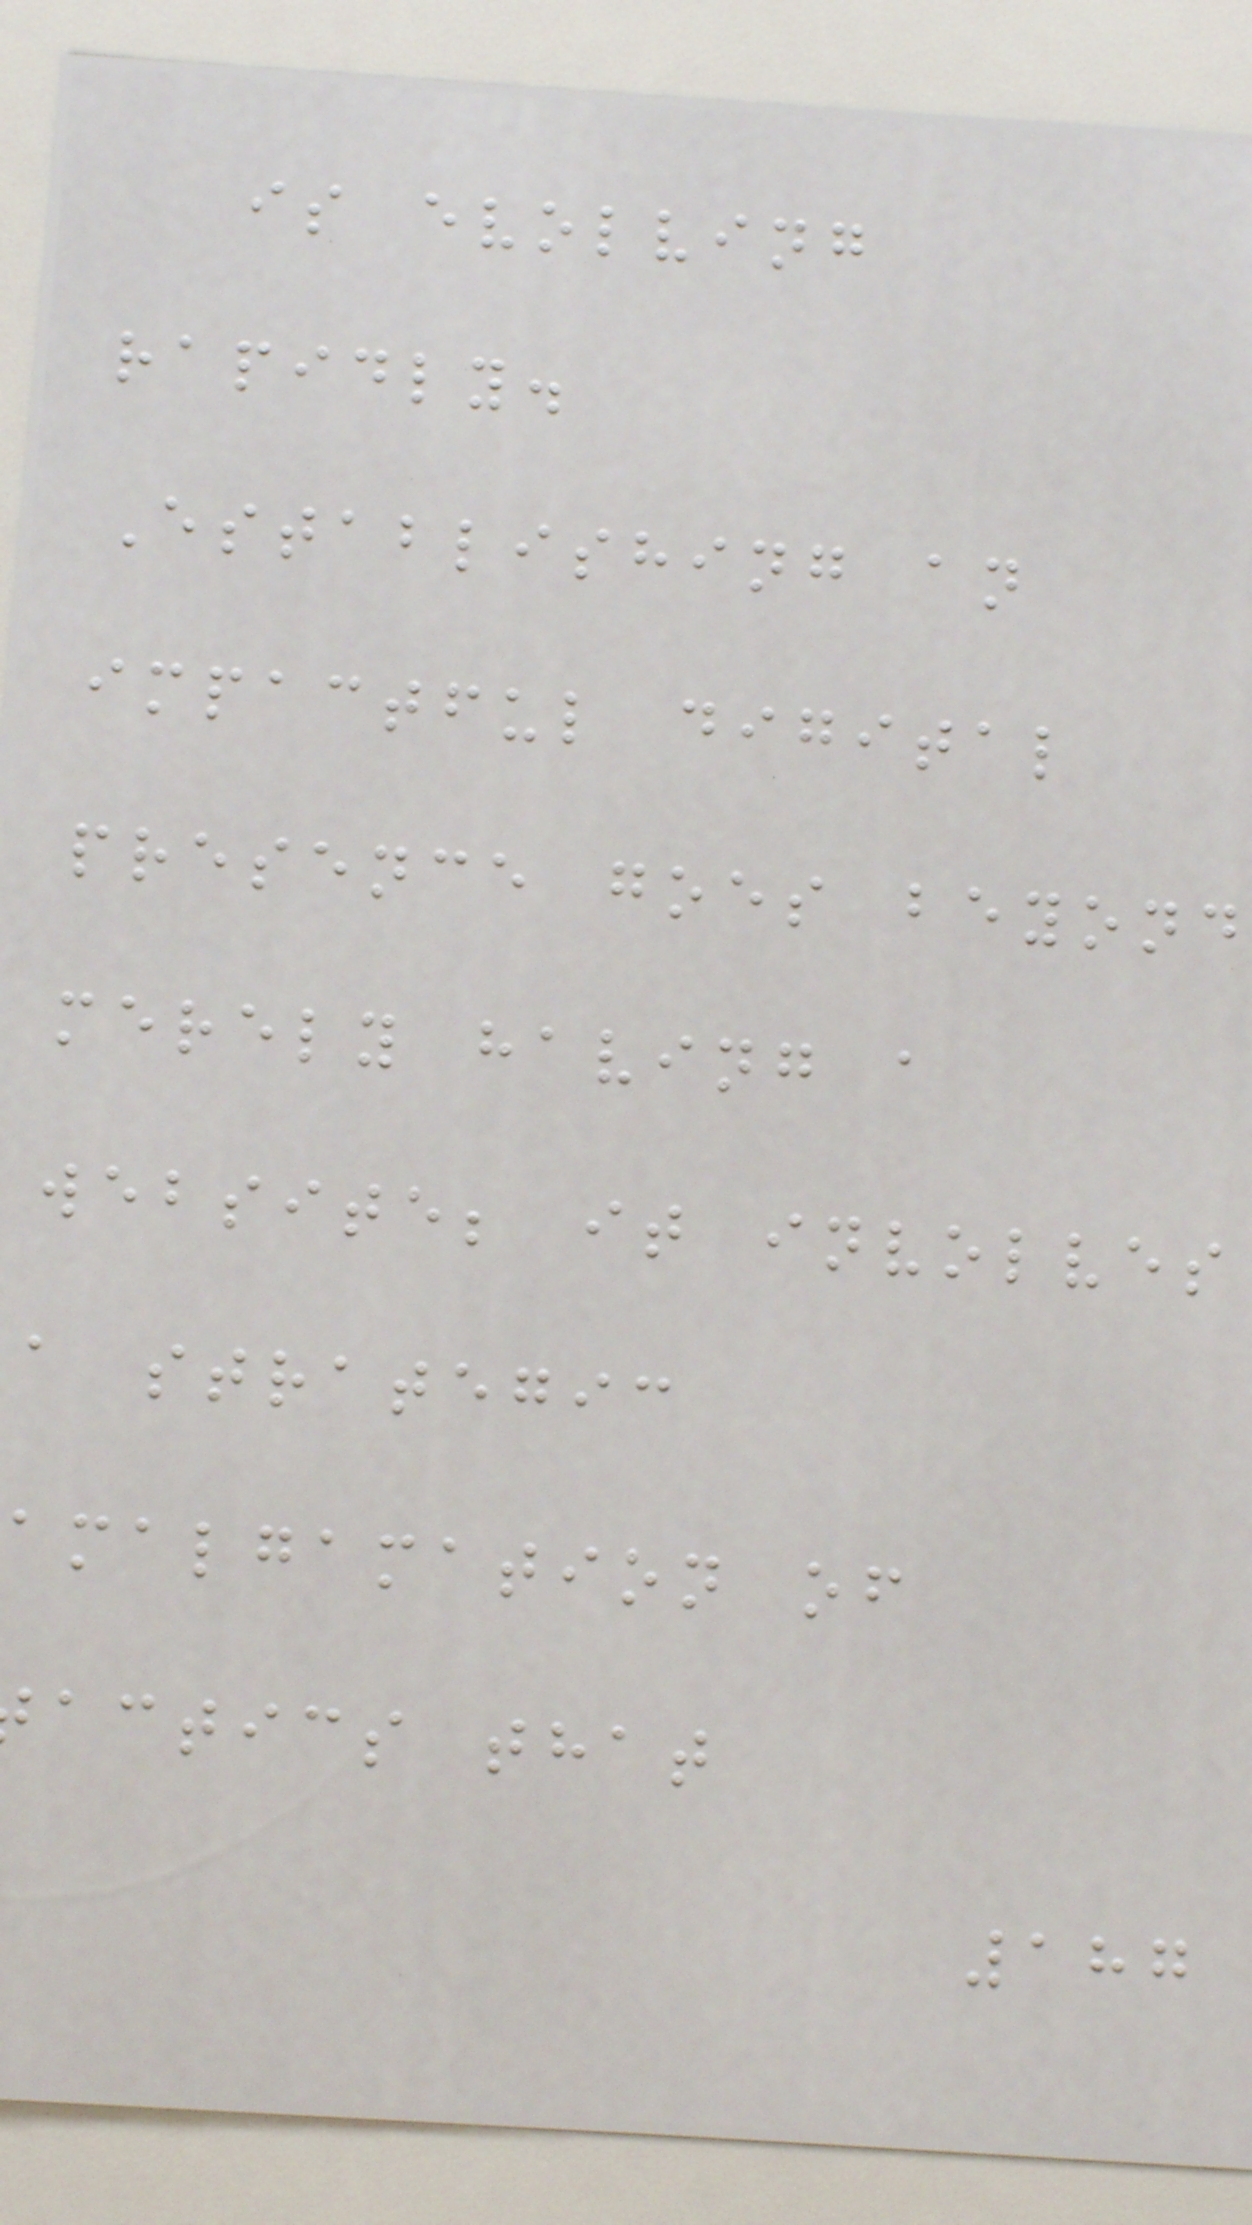is evolving
rapidly.
Establishing an
impactful digital
presence goes beyond
merely having a
website; it involves
a strategic
amalgamation of
actics that
187
